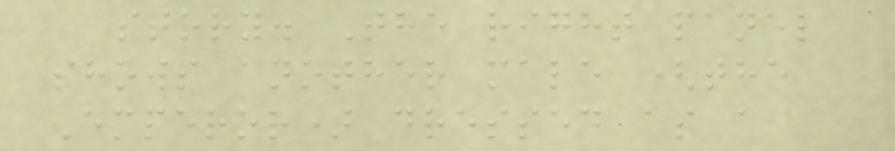story. The right panel
shows another male (the
Emperor) dressed as a
